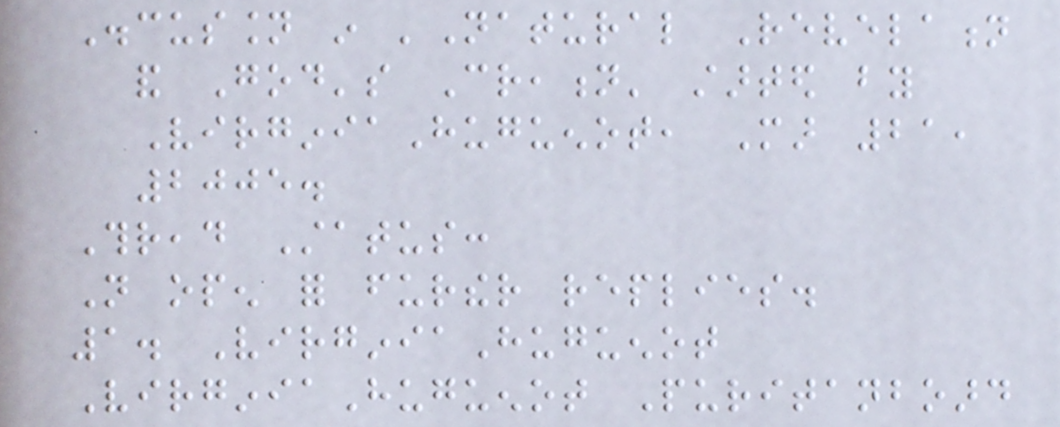Discussion in 'Natural Revelation
and God's Creation' started by
VirginiaHuguenot, Mar 21,
2005.
Thread Status:
Not open for further replies.
1. VirginiaHuguenot
VirginiaHuguenot Puritanboard
